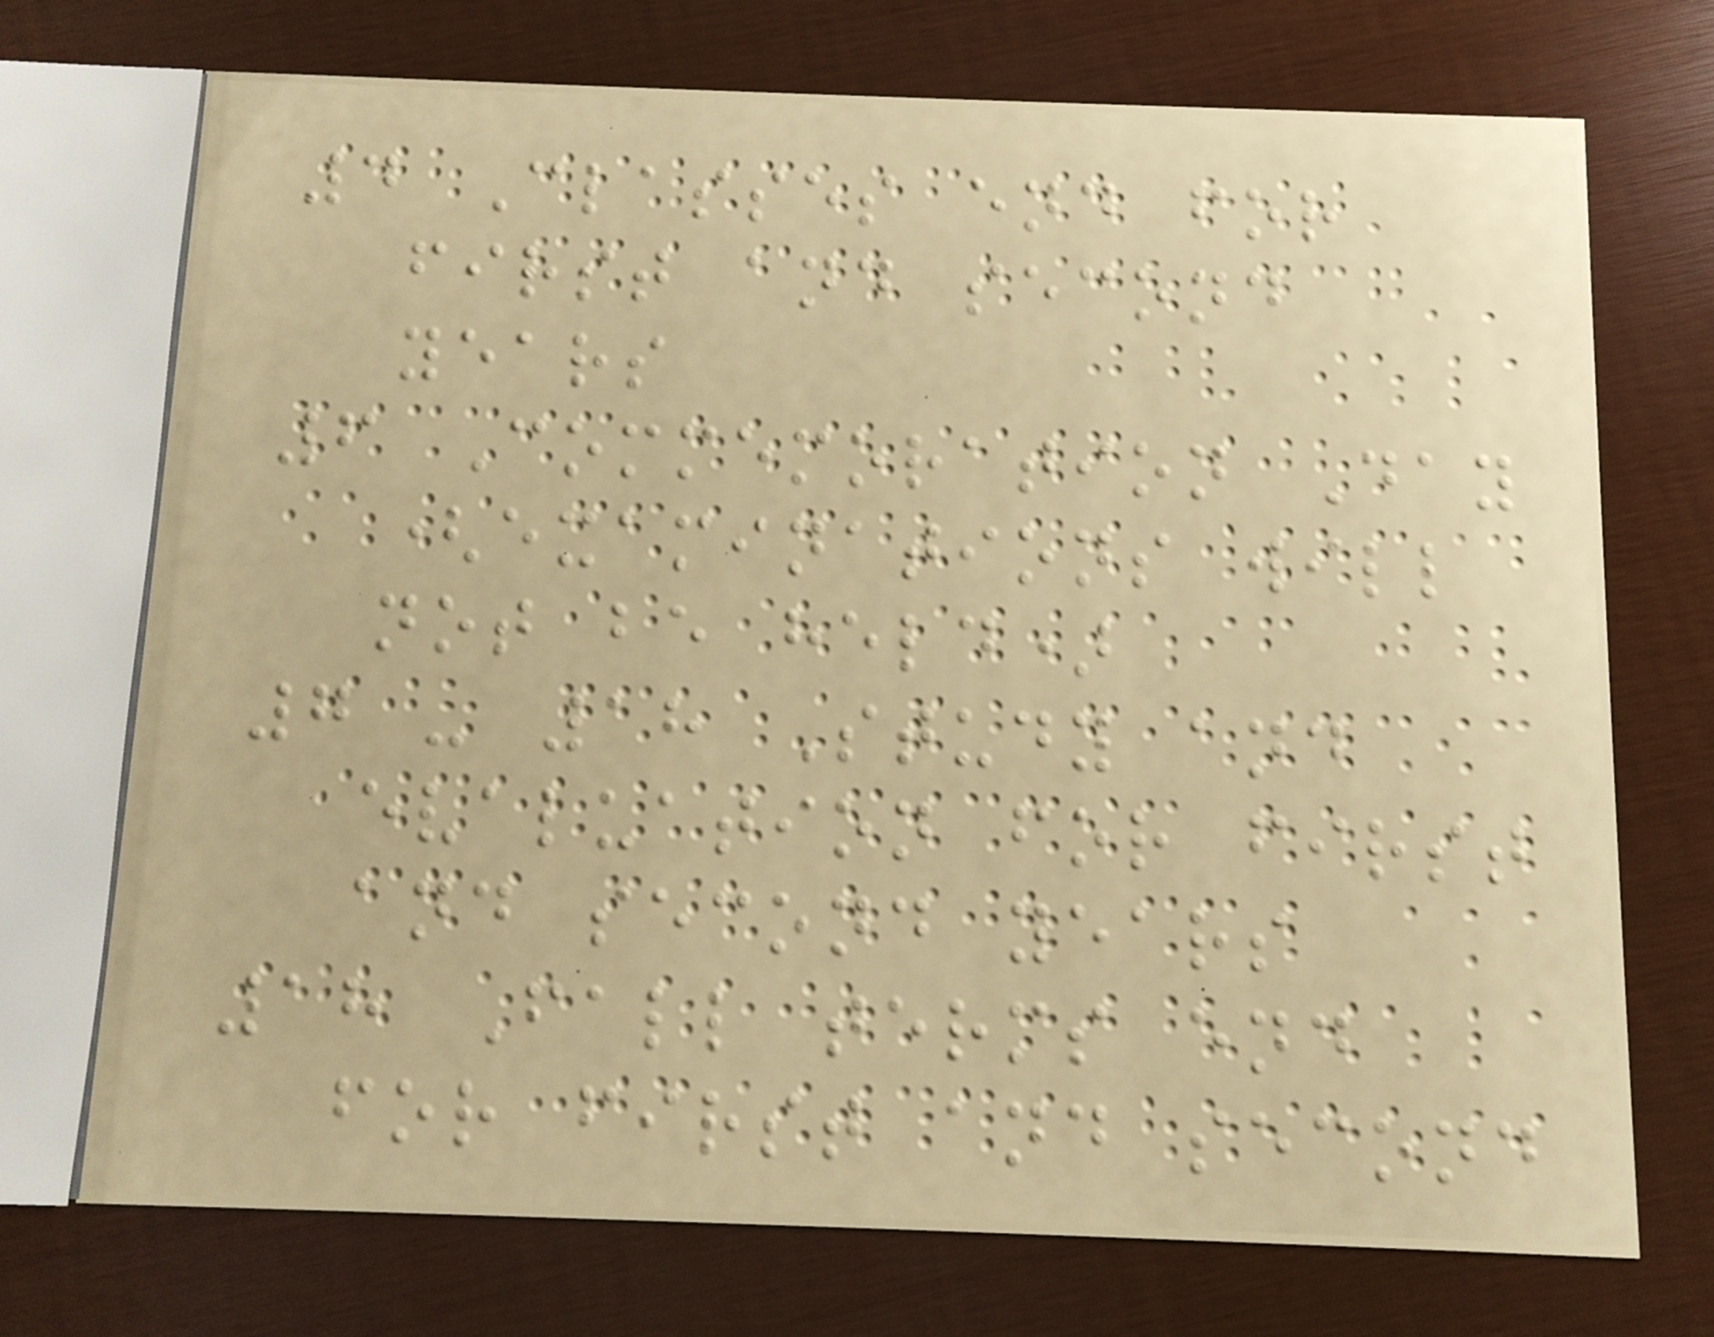4 Classes end for
first and second
years
6 Commemoration Day
(examinations will
not be held)
7 - 18 Study and
evaluation for first
and second years
18 Fall terms end
for first and second
